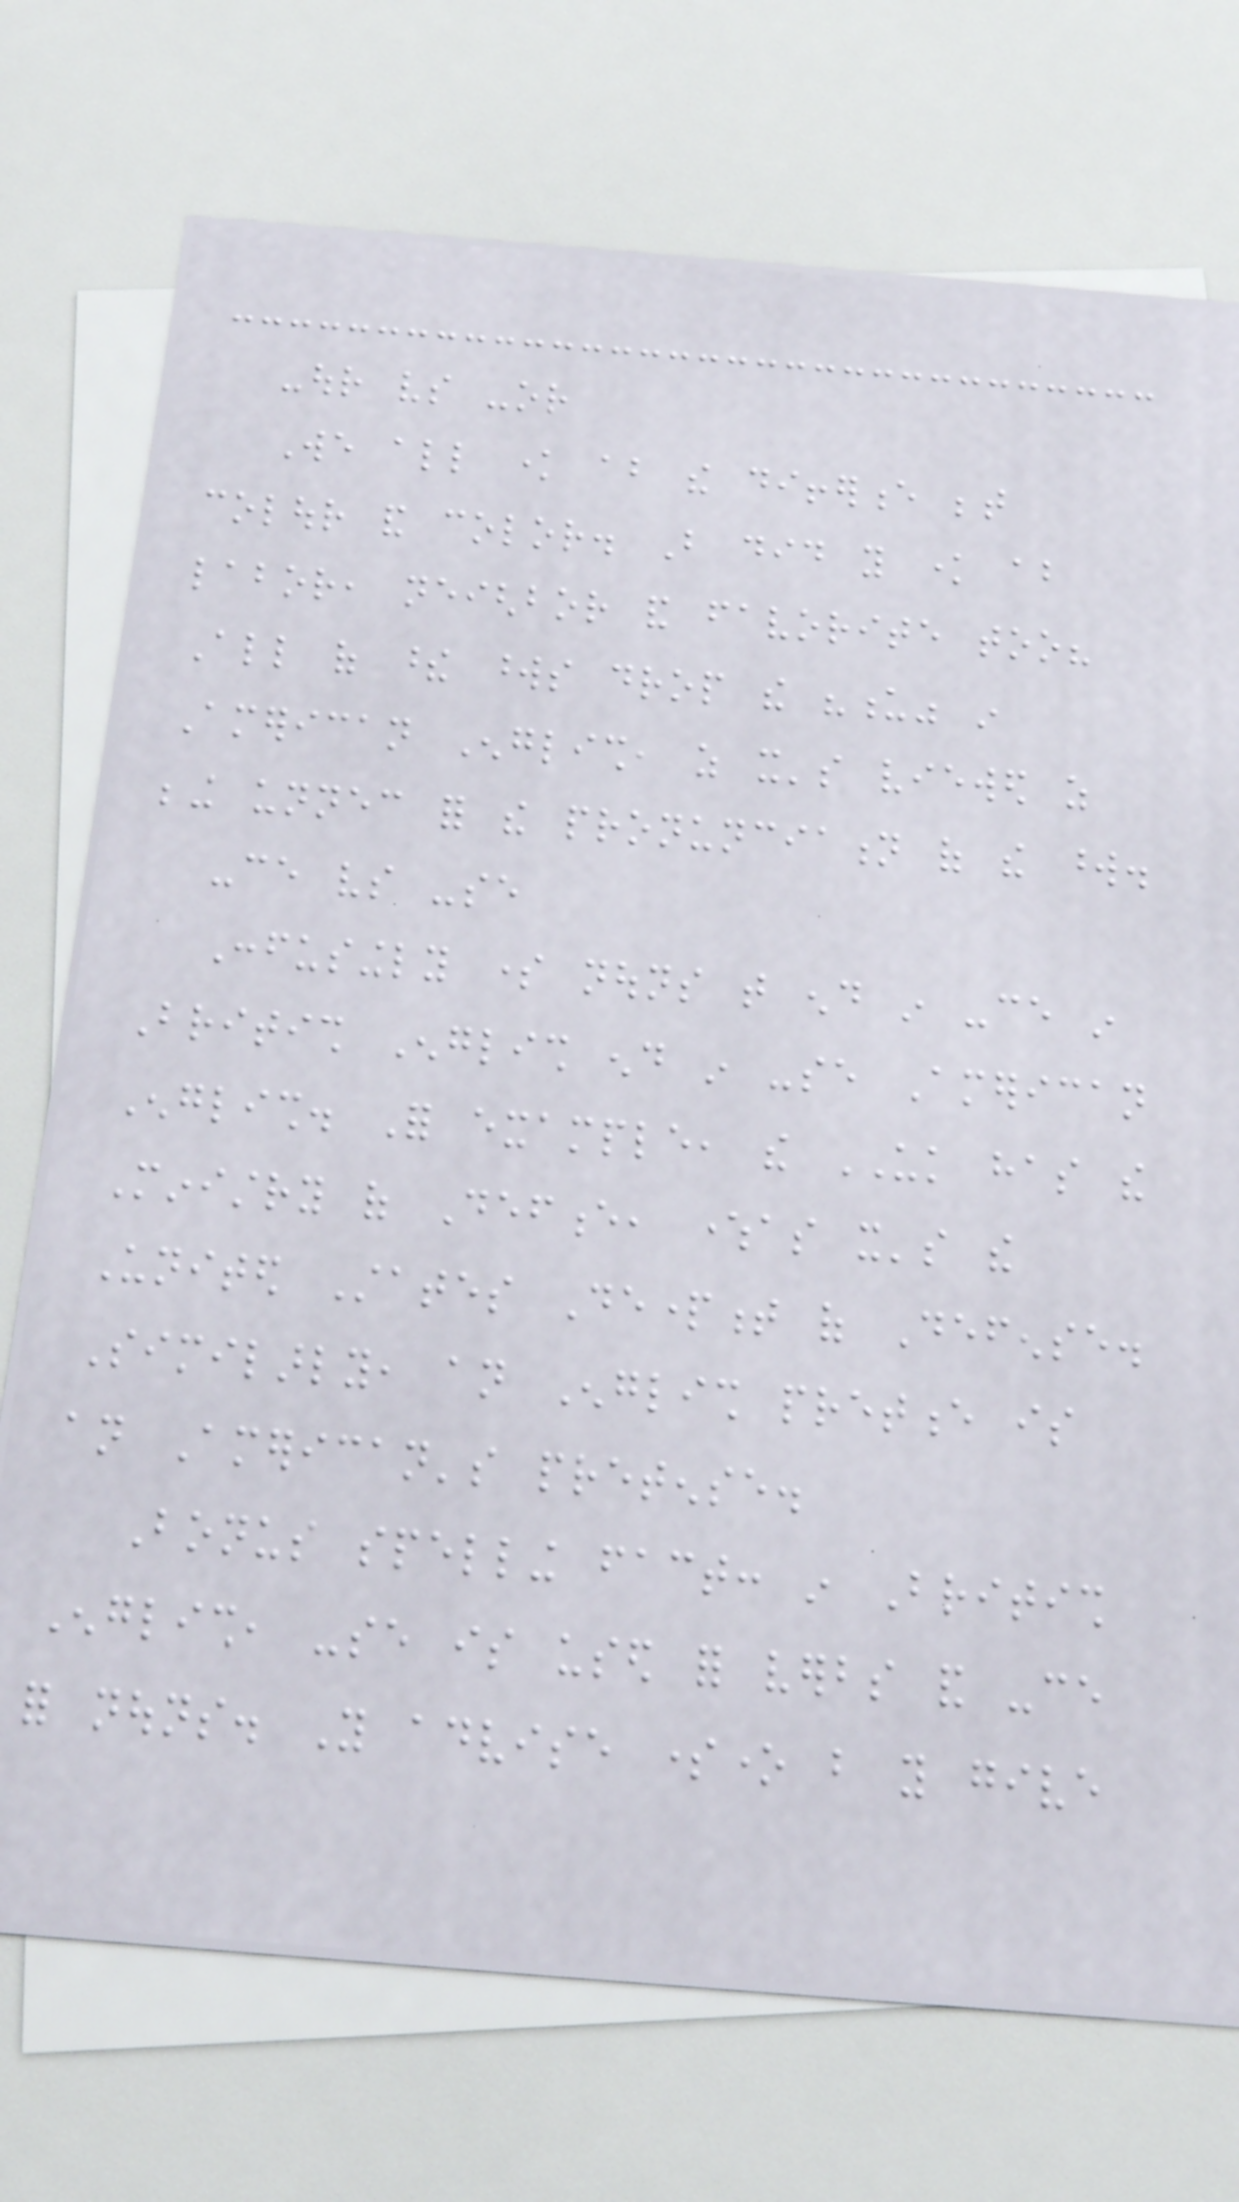-our vs -or
We all know about the difference between
colour and color. But did you know about
labor, neighbor and favorite too?
All of these words drop the "u" in
American English, as it's viewed as
being unnecessary for the pronunciation of the word.
-ce vs -se
Confusingly some nouns that end in -ce in
British English end in -se American
English. For example, the UK has the
Ministry of Defence, whereas it's the
United States Department of Defense.
Similarly, an English pretence is
an American's pretense.
Bonus spelling fact: in British
English, -se is used for verbs and -ce
for nouns. You advise someone but you give
